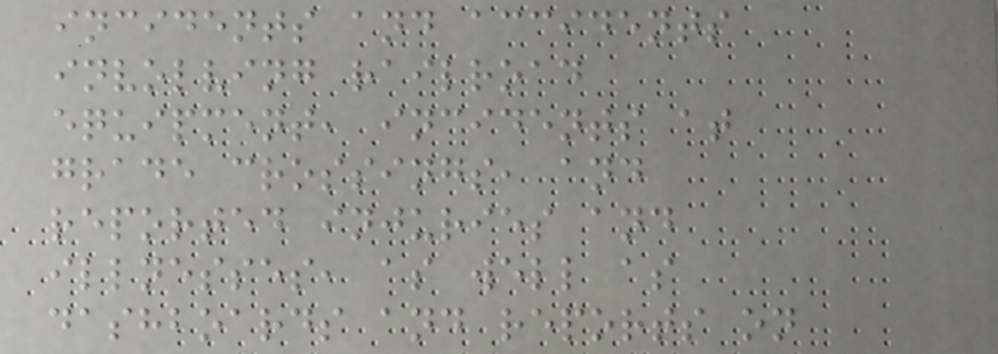incidents and accidents
involving railroad
equipment, incidents at
grade crossings, and
reported injuries and
illnesses, as well as
dashboards and reports on
